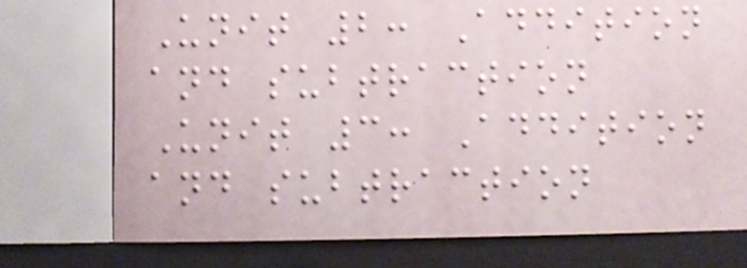Unit 2: Addition
and subtraction
Unit 3: Addition
and subtraction
